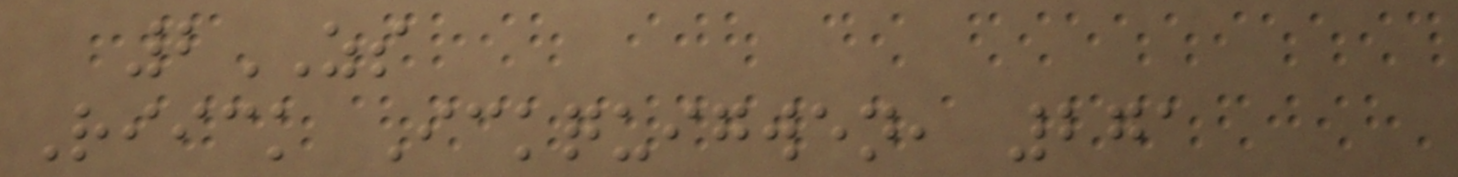2ZS
Riick Ickquigwen, 271
